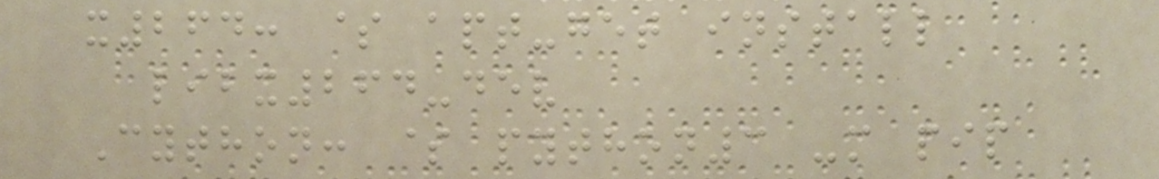x264: $ apt-get install
libx264-dev
Cython: $ python3 -m pip
